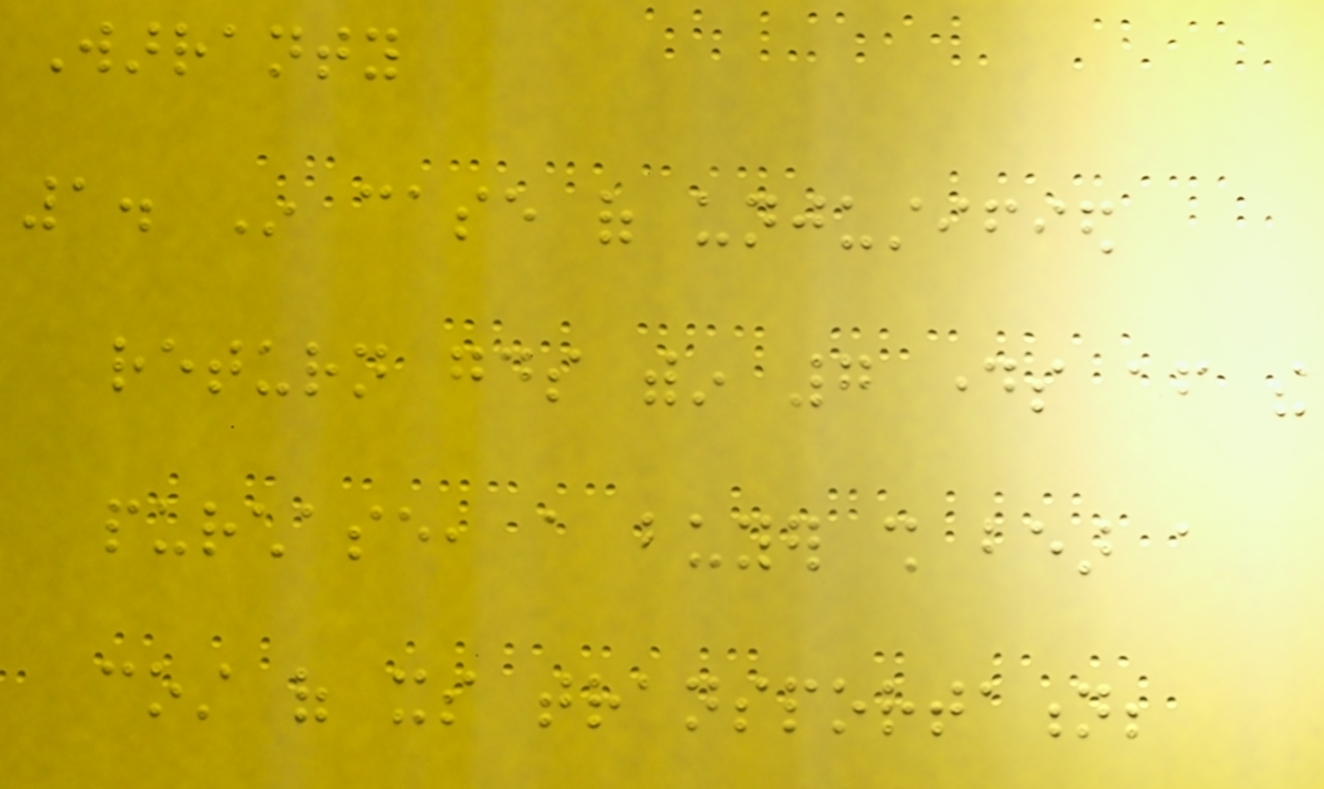Warranty
1. In case of unjustified
return goods within 7 days after the
purchase, a buyer shall bear a
cost of its transportation;
